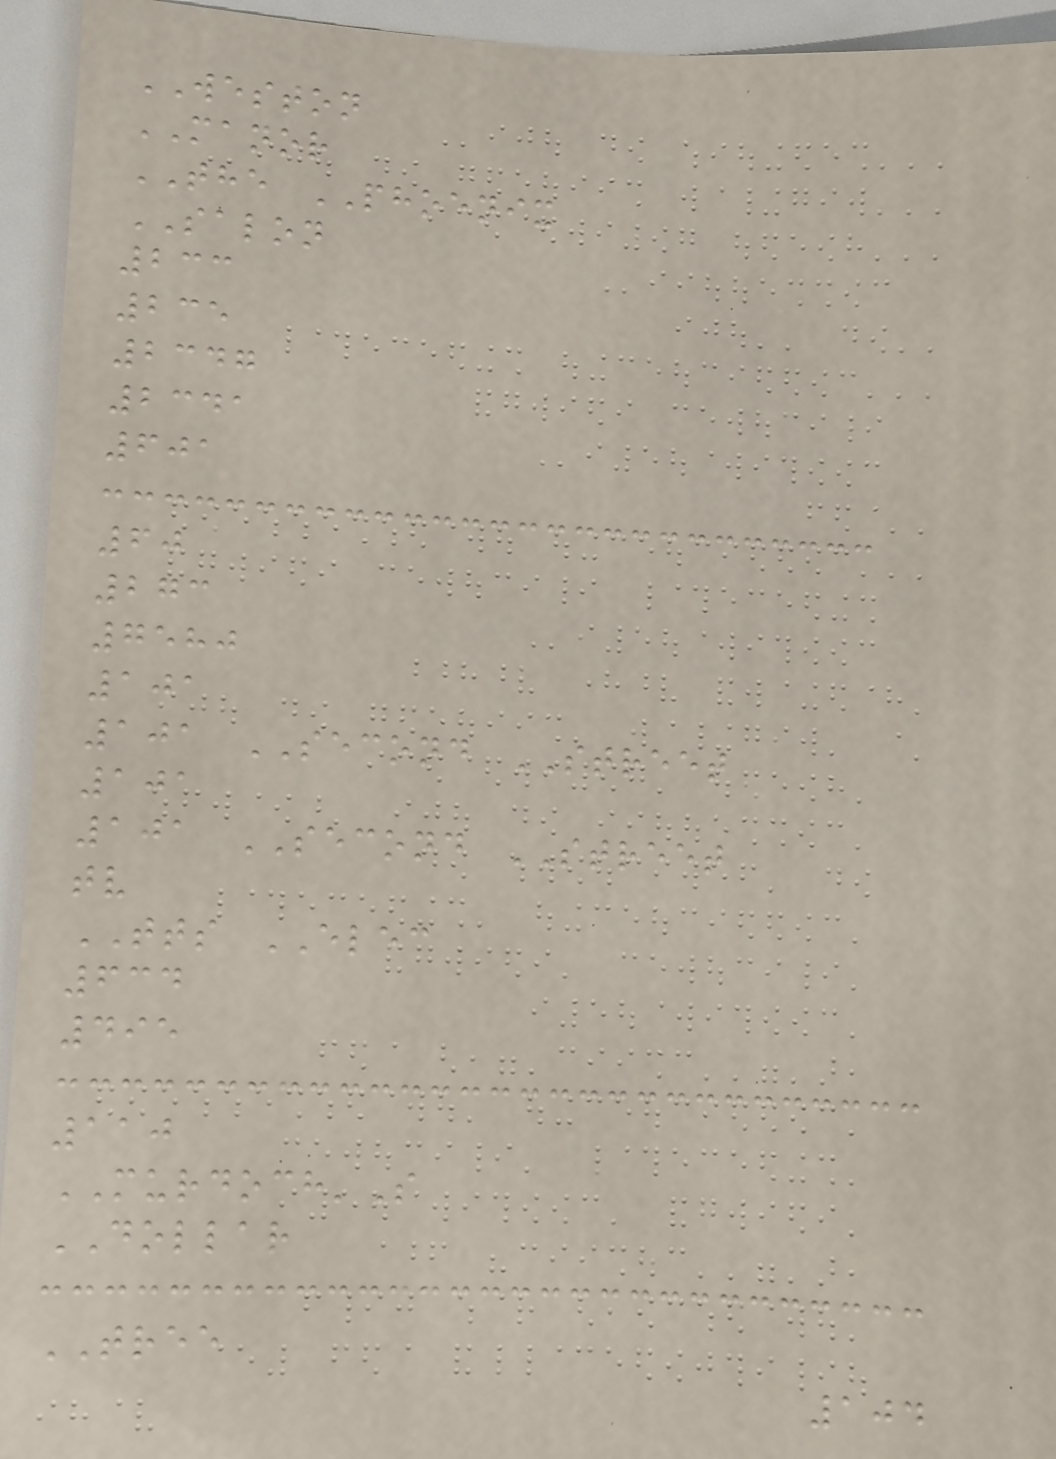WESTON
MANOR
THE PHOENIX
SALON
233
235
2347
2341
601
60
273
7580
101
101 SECOND STREET
101
101 SECOND STREET
tv
TTS ELEC
634
495
110
MURDOCH'S
DOLLAR
TREE
104
